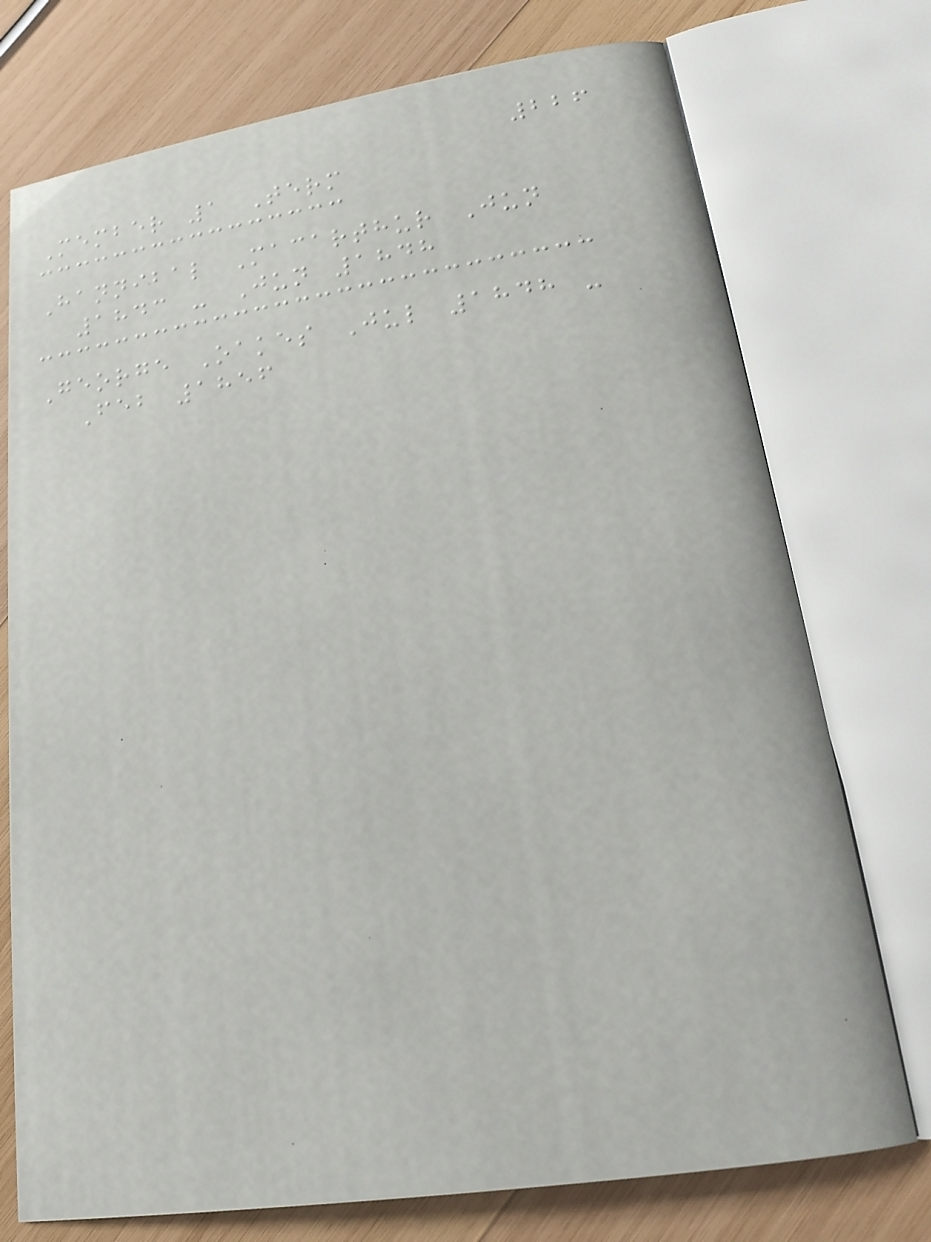226
Member 1 Term
Hannibal Macarthur Jun
1843 - Jun 1848
George Oakes Jul 1848 -
Feb 1856
